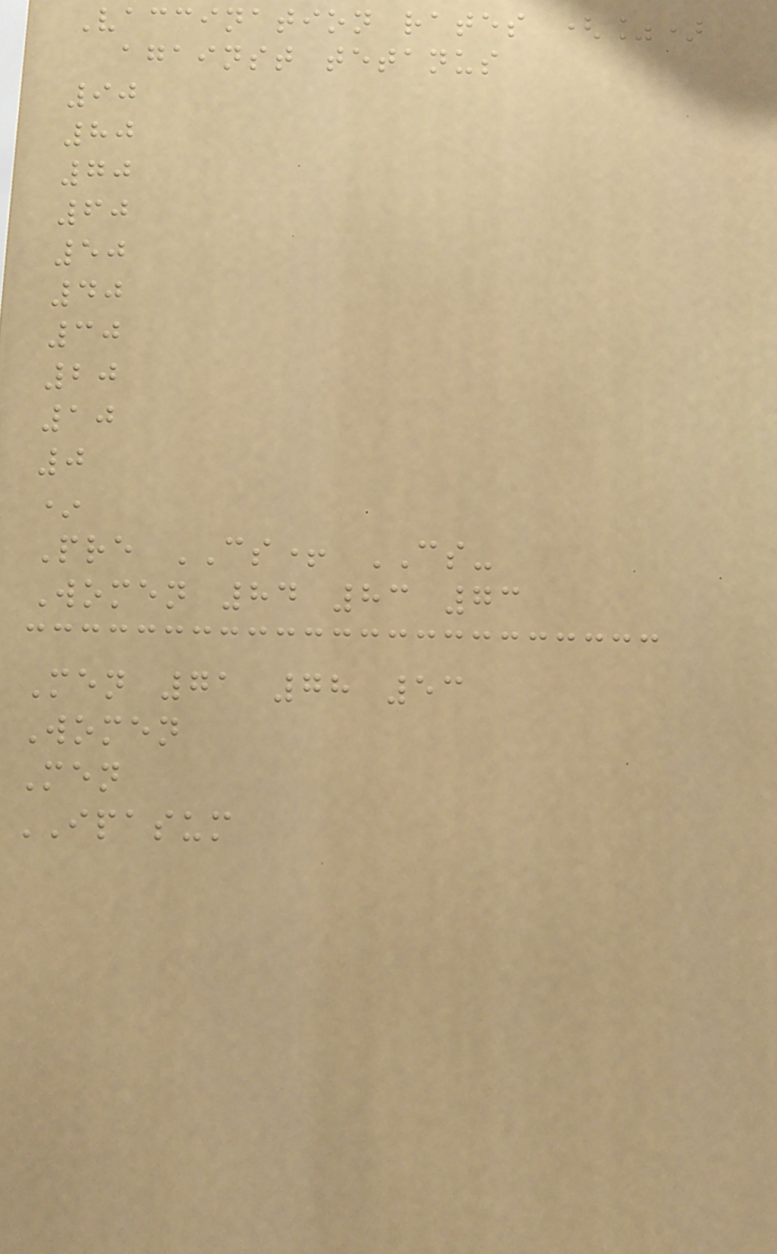Vaccination rates (%)
against tetanus
90
80
70
60
50
40
30
20
10
0
*
Pre CS+ CS-
Women 84 83 73
Men 71 78 53
Women
Men
IPASUM
